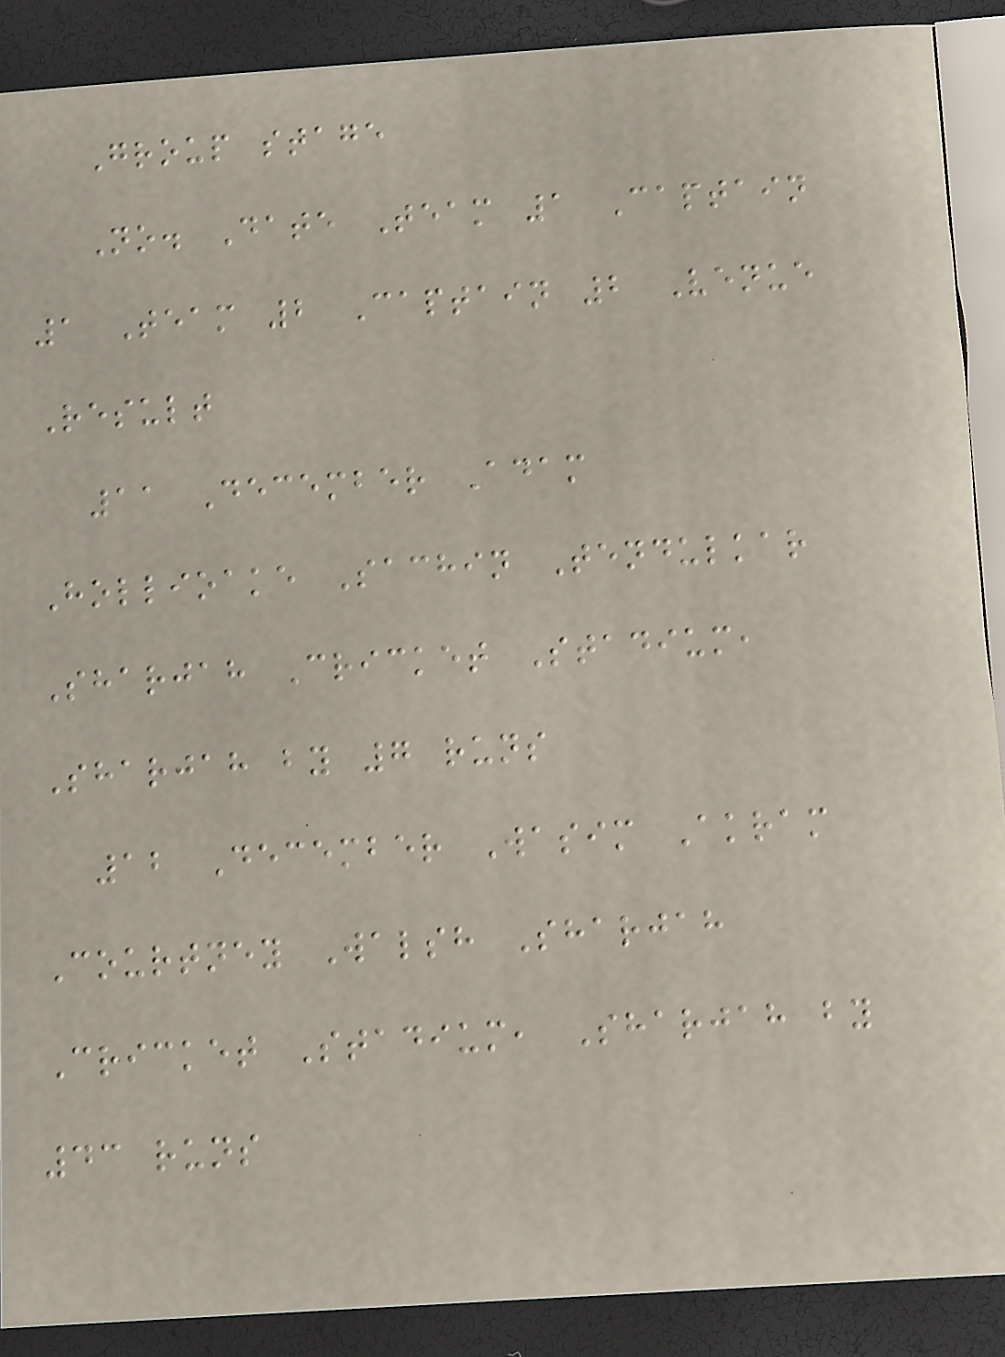Group stage
No. Date Team 1 Captain
1 Team 2 Captain 2 Venue
Result
11 December Adam
Hollioake Sachin Tendulkar
Sharjah Cricket Stadium,
Sharjah by 7 runs
12 December Wasim Akram
Courtney Walsh Sharjah
Cricket Stadium, Sharjah by
43 runs
